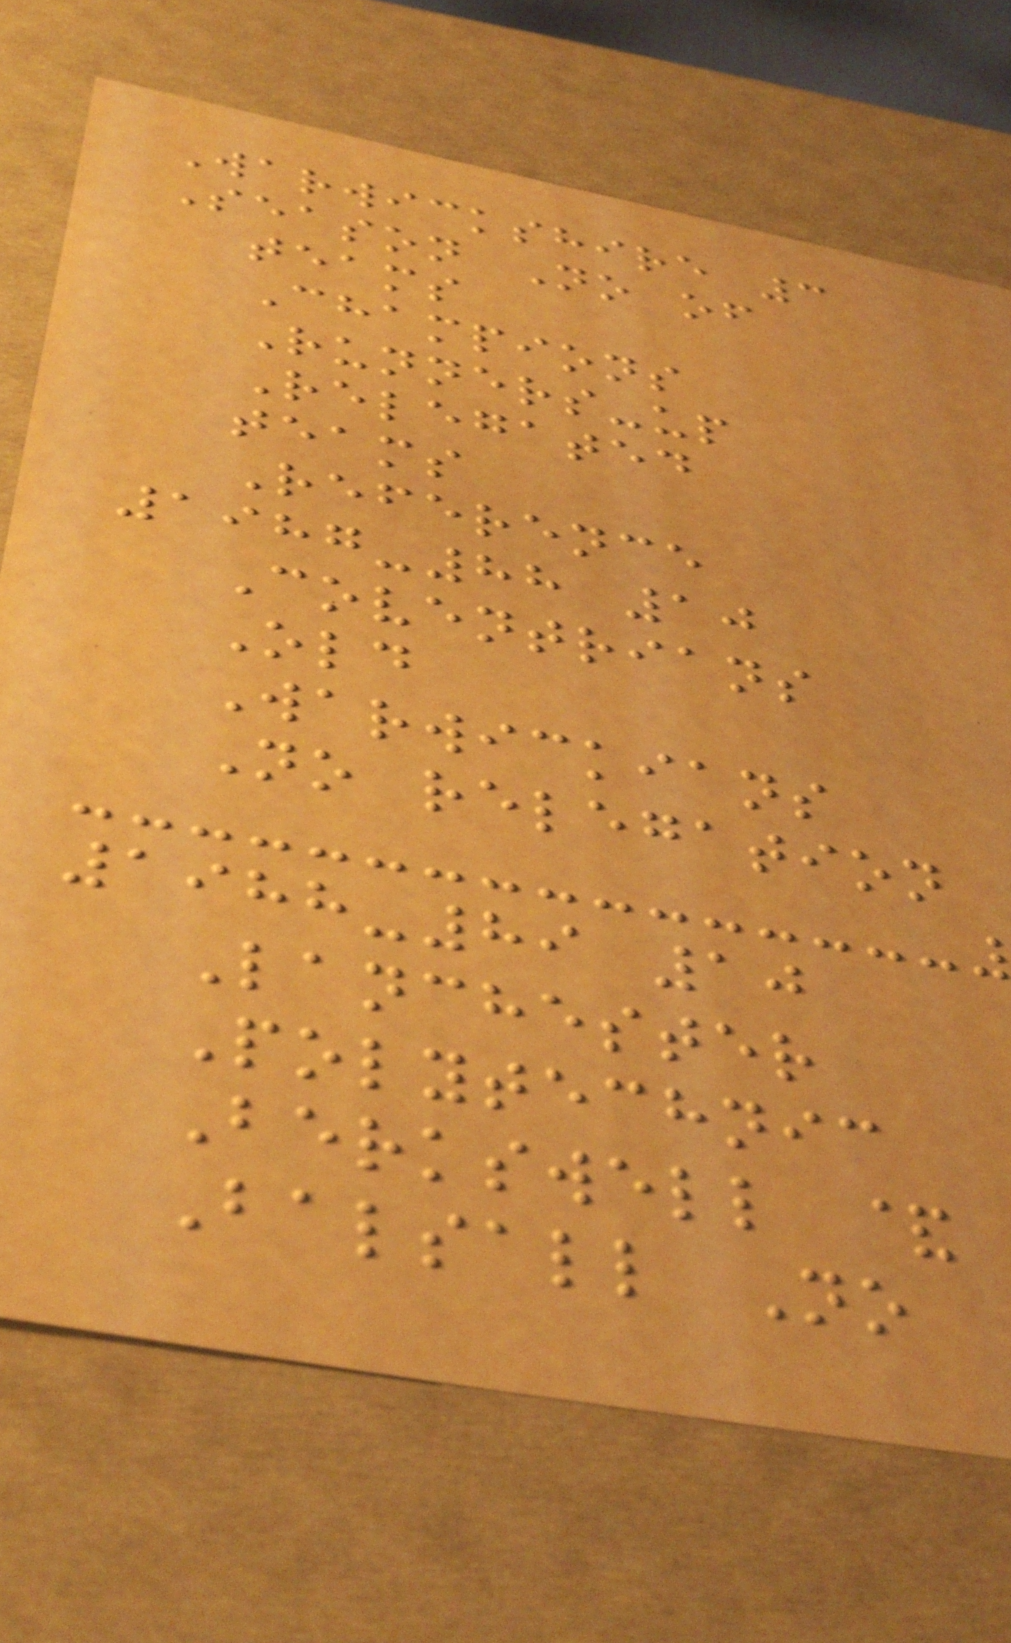Warwickshire 3
Season No of
teams
Champions
Runners-up
Relegated
teams
Reference
1987-88 10
Coventrians
Old
Warwickians
No relegation
1988-89 10
Lanchester
Polytechnic
Berkswell &
Balsall No
